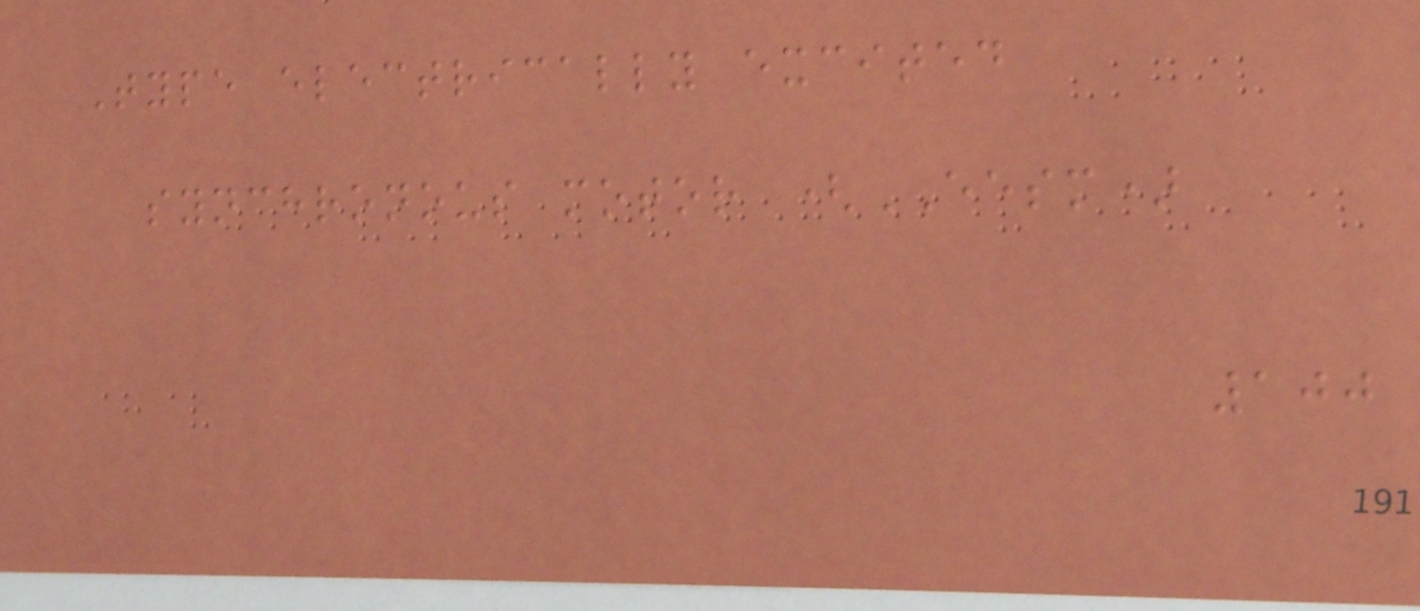Type electrically excited
synchronous motor (EESM)
100
